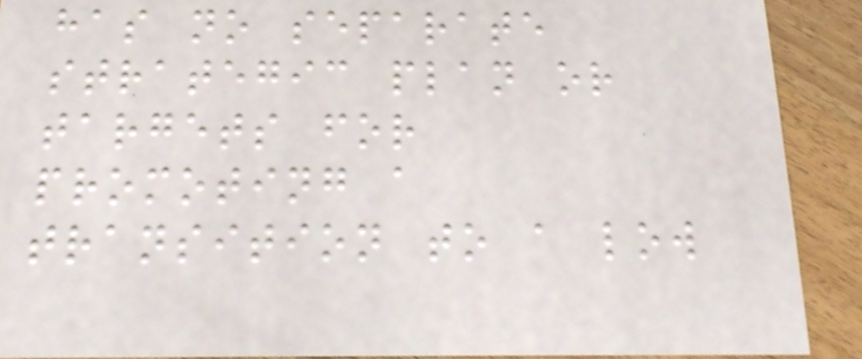has no separate
strategic plan or
targets for
promoting a
transition to a low
